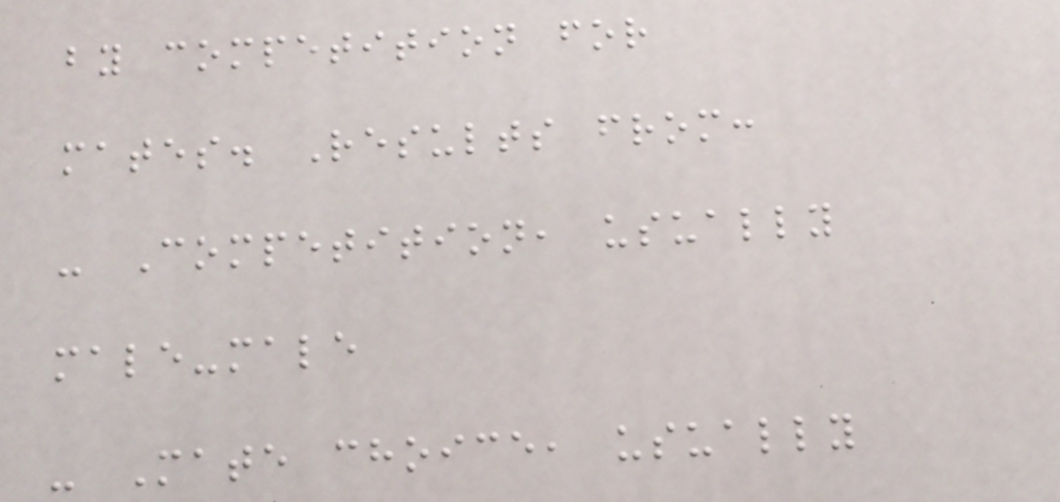by competition for
mates. Results from:
- Competition, usually
male-male
- Mate choice, usually
